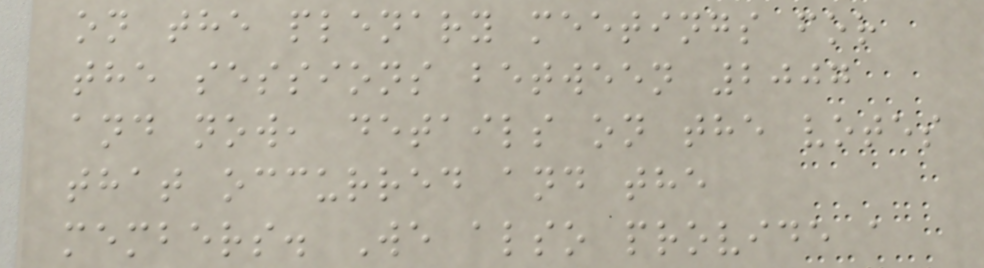on the plenary meetings for
the sessions between 2007
and now, details on the votes
that occurred and the
members. We also provide a
